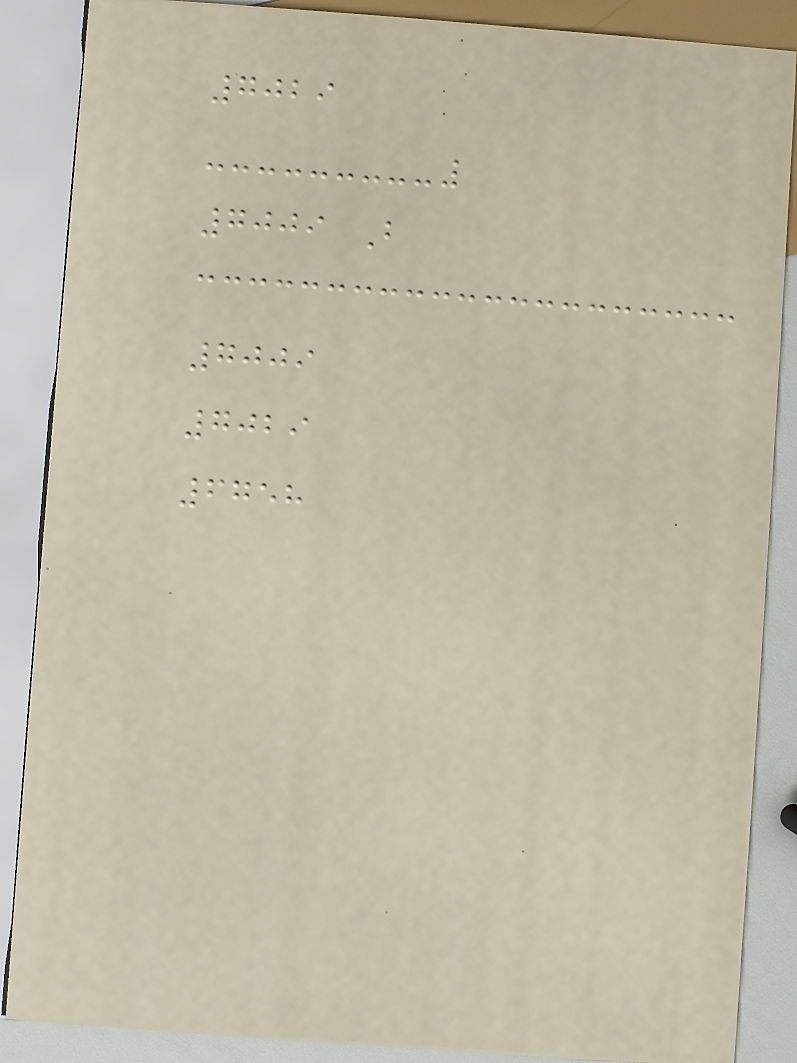7029
7009 B
7009
7029
6758
